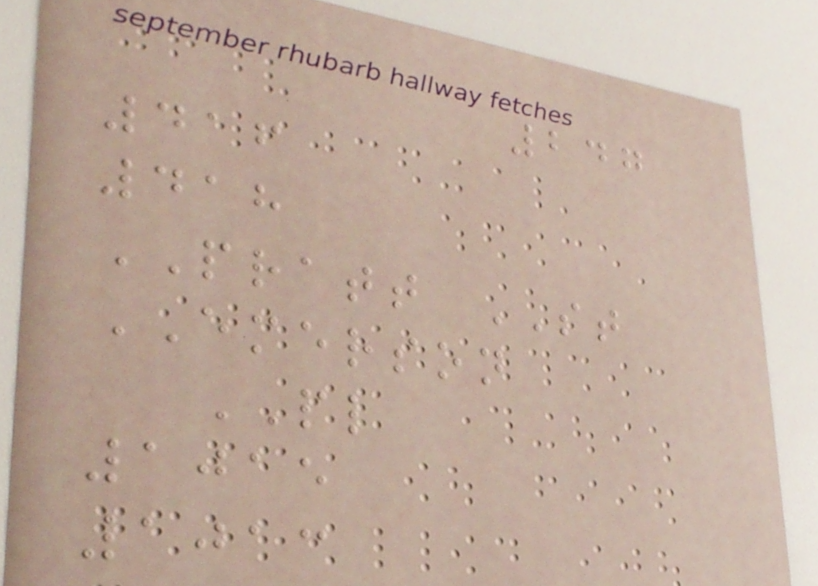247
416
418
PRATT ST
EMERSON
PL
1015
1013
